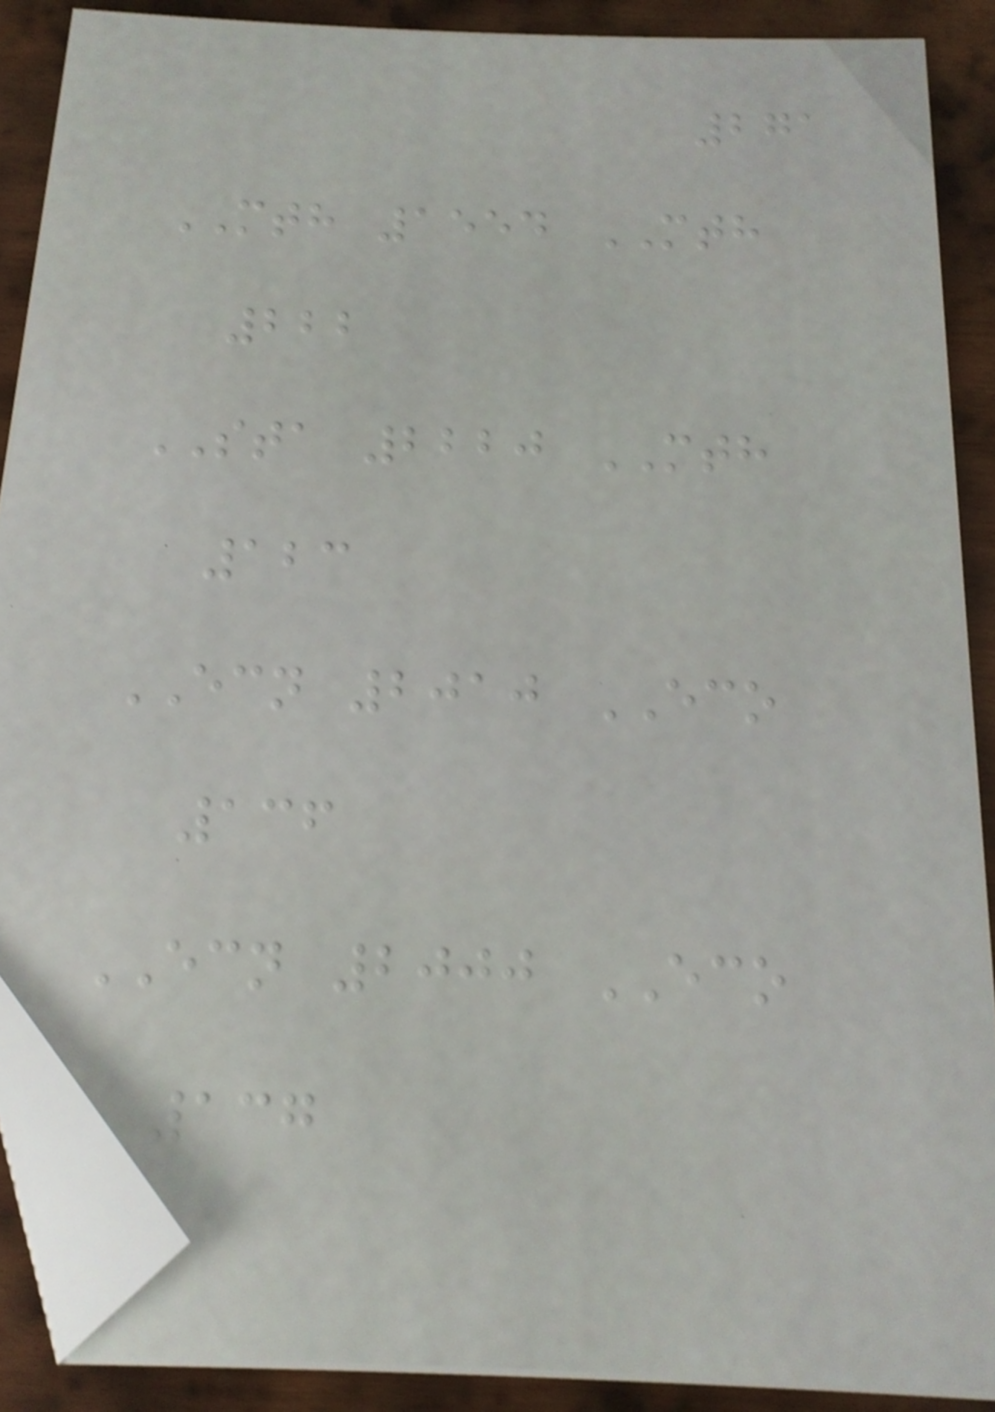271
MTH 1554 MTH
222
STA 2220 MTH
123
ECN 2010 ECO
136
ECN 2000 ECO
137
